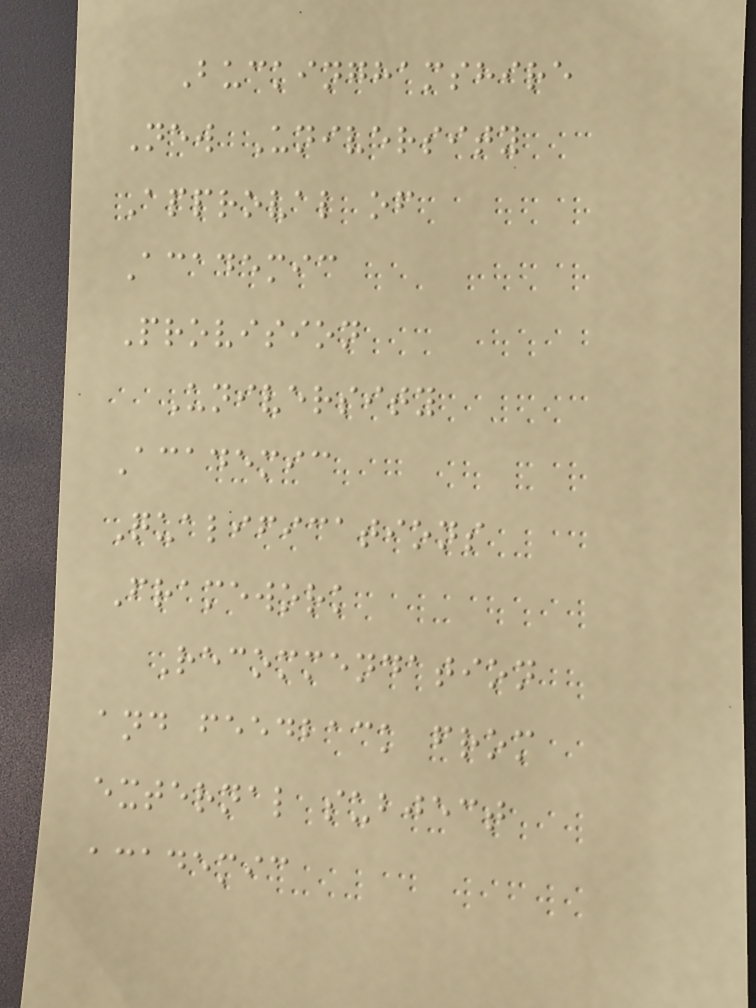Buckinghamshire
New University
Approval of
Academic
Provision
University
Academic
Qualifications
Framework
Recommendation
and feedback from
external subject
academic
